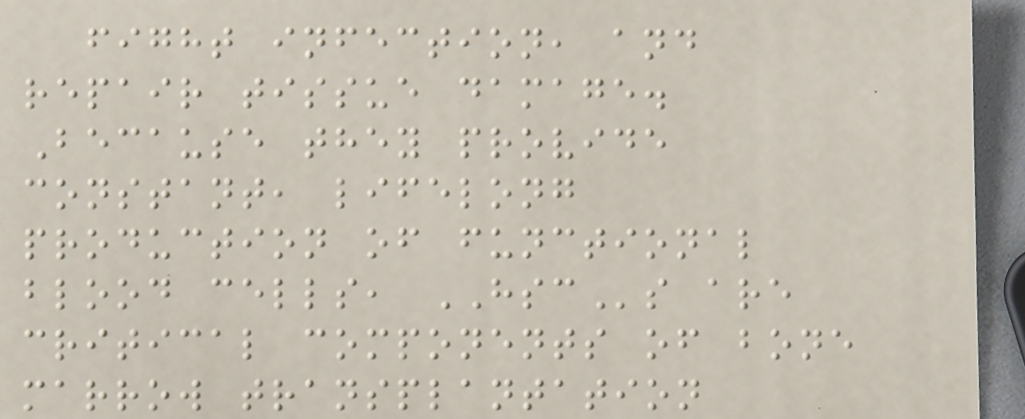fight infection, and
repair tissue damage.
Because they provide
constant, lifelong
production of functional
blood cells, HSCs are
critical components of bone
marrow transplantation
